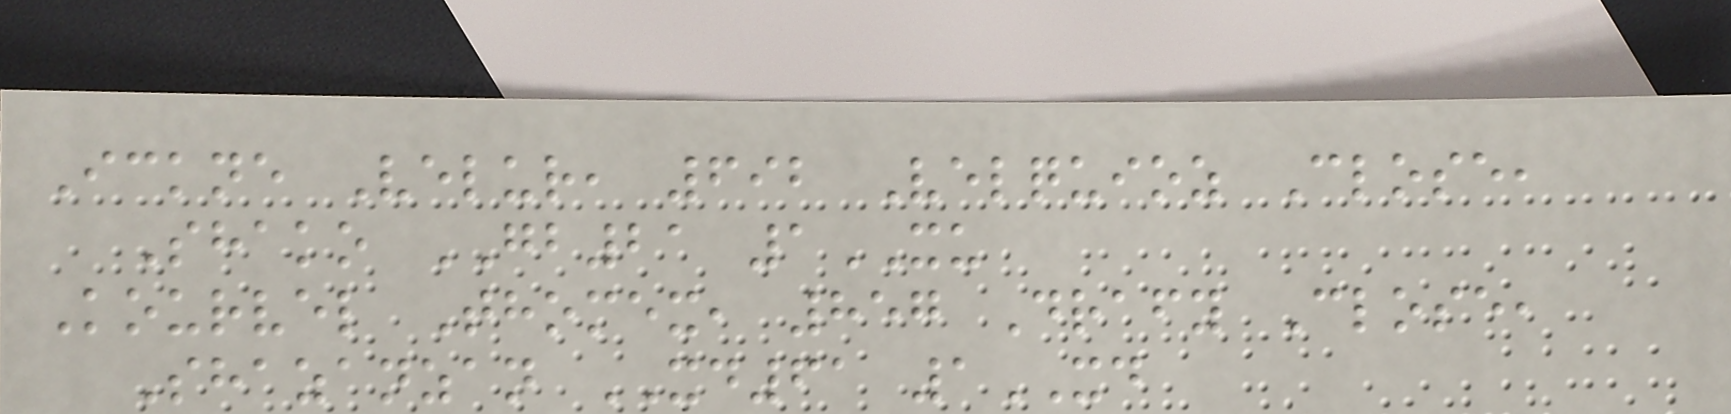Ickne Velur, 692 Velquioz Close,
Shako GB21 1XU
Kourvel Thomex, 857 Drafy Close,
Shazanzan XD61 1XD
